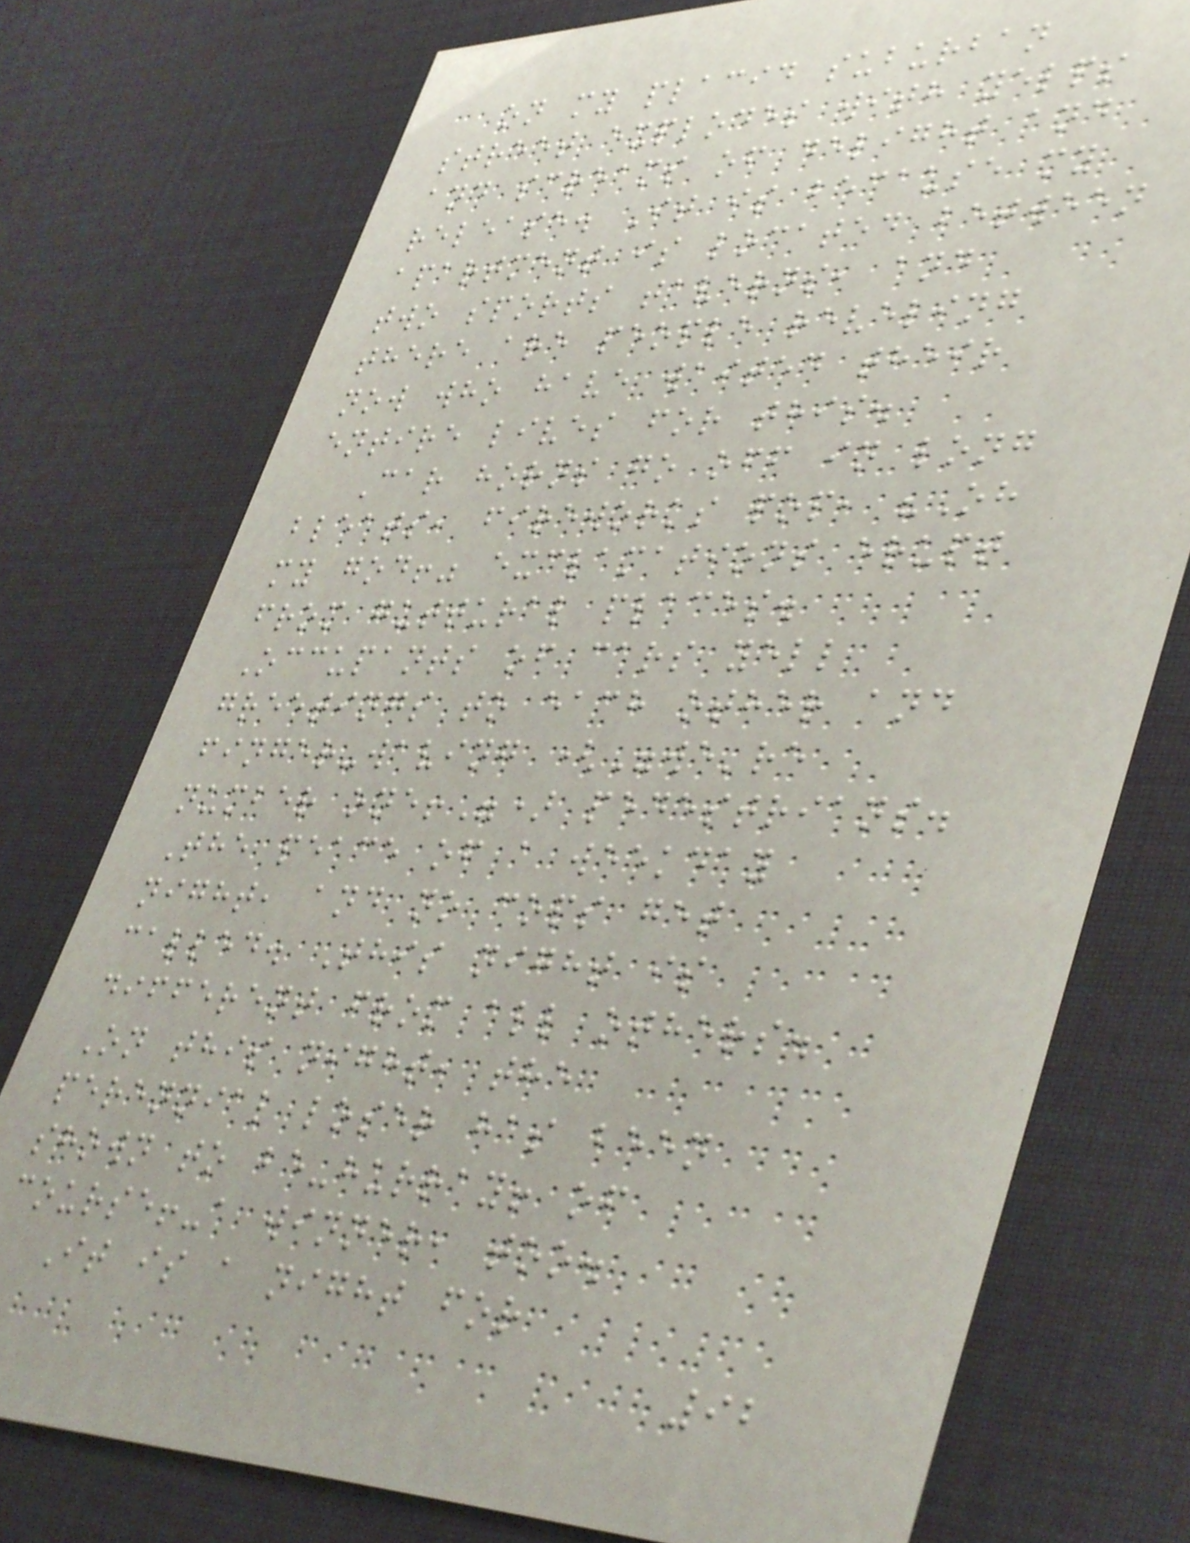on my placid suburban
street explodes with yelps
and screams of delight and
release. It is because my
apartment is located between
two sports taverns, and
there are people reveling
now who have waited their
entire lives for this.
Car horns go off in long
bleats, fireworks pop, "Oh
my god!" exclamations erupt
from guttural places.
Occupants of cars yell
greetings to each other and
finger-waving ("we're
number one!") pedestrians.
The peace of a weekday
night, and no cops get
called. This night is
different from all others.
On this night, the
perennial loser has been
shown to be-hurray! of
course!-a winner, too.
It is a night for
92
